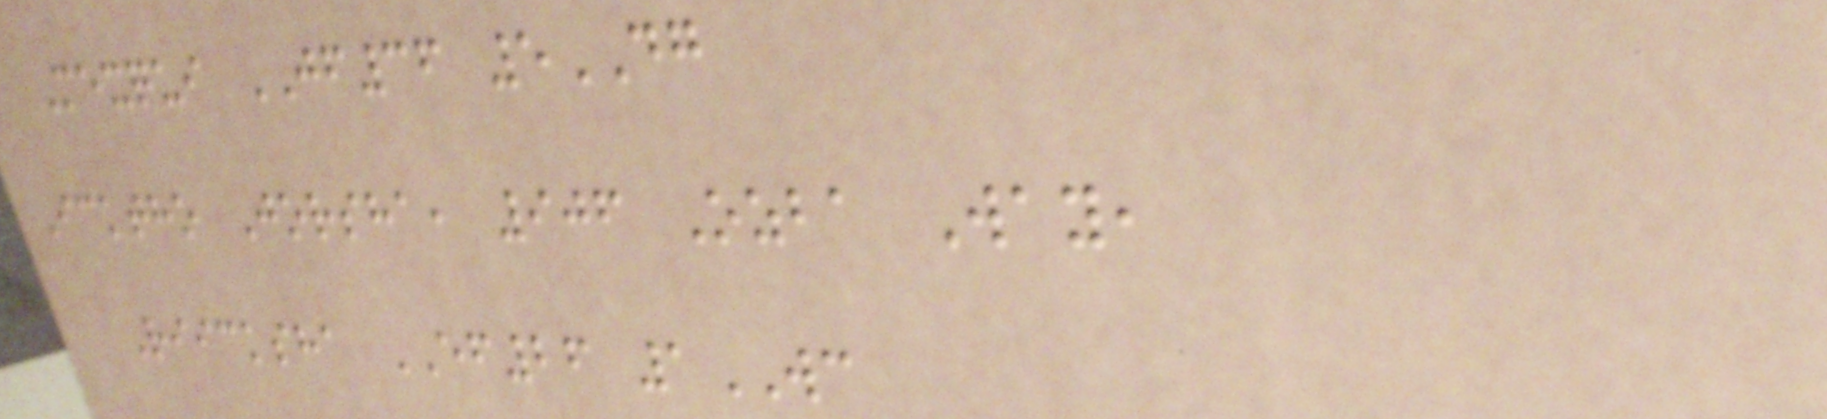Mexqui JF36 5DG
Icktho Jorsha, 906 Ozba Way,
Riicksha EF26 1WC
